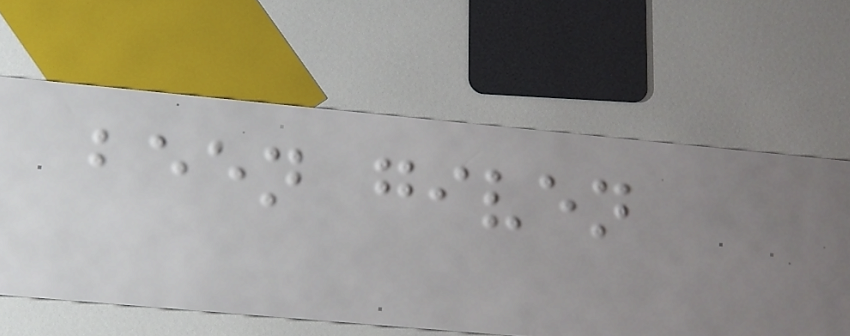been given
